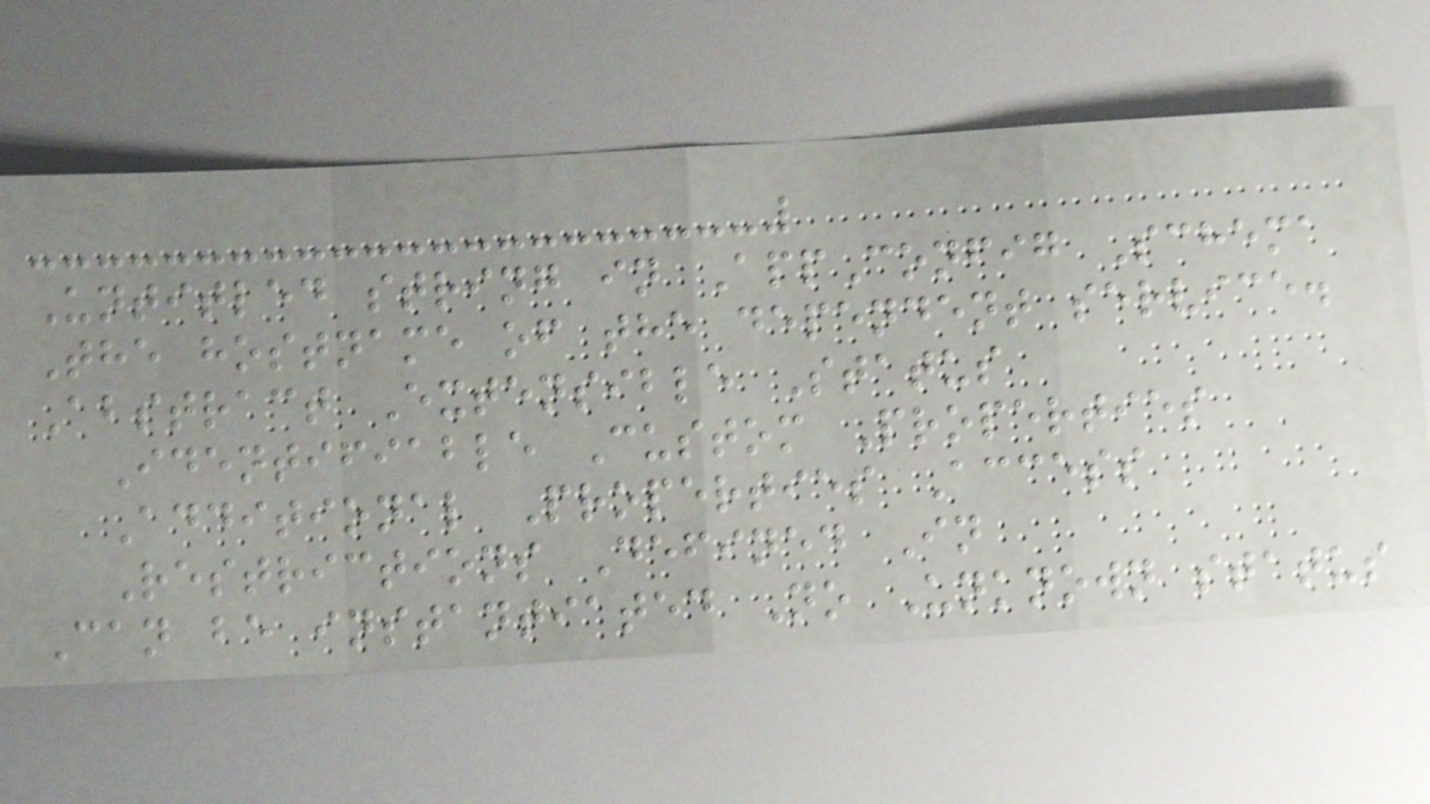Untitled string in AppConfig Schema
The hostname of the dependent service.
Abstract Extensible Status
Identifiable Custom Properties
Additional Properties Access
Restrictions Defined In
Can be instantiated No Unknown status
